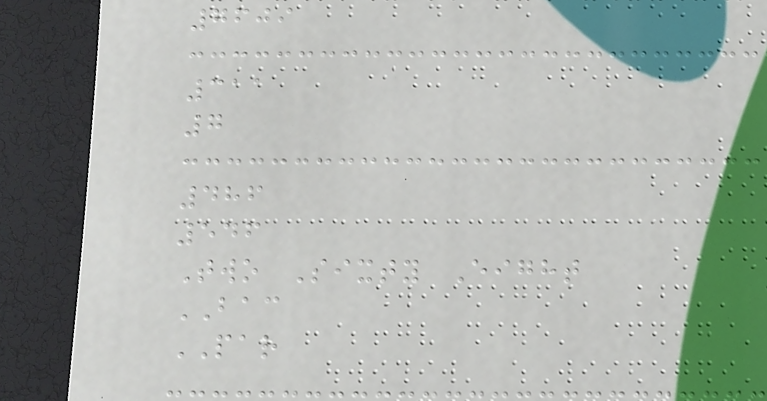7609
311
7
486
546
Two Sixty Eight
BAC
PAR
